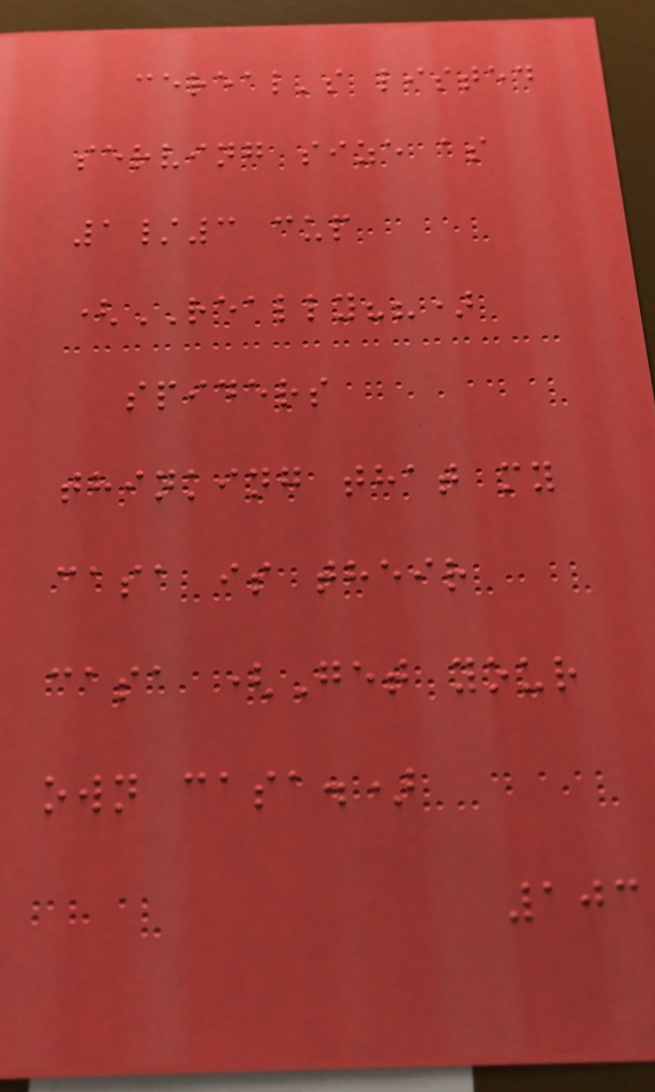cereal's listed
serving size as
1/3 cup
(REALLY??)
spiders
thinking that my
casa is their
casa (Get your
own casa.)
103
